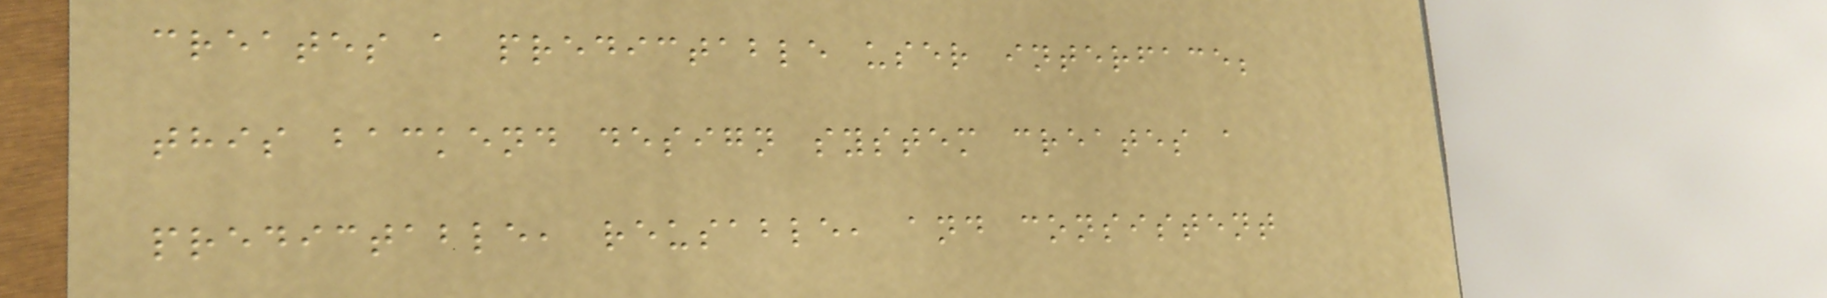creates a predictable user interface;
this backend design system creates a
predictable, reusable, and consistent
